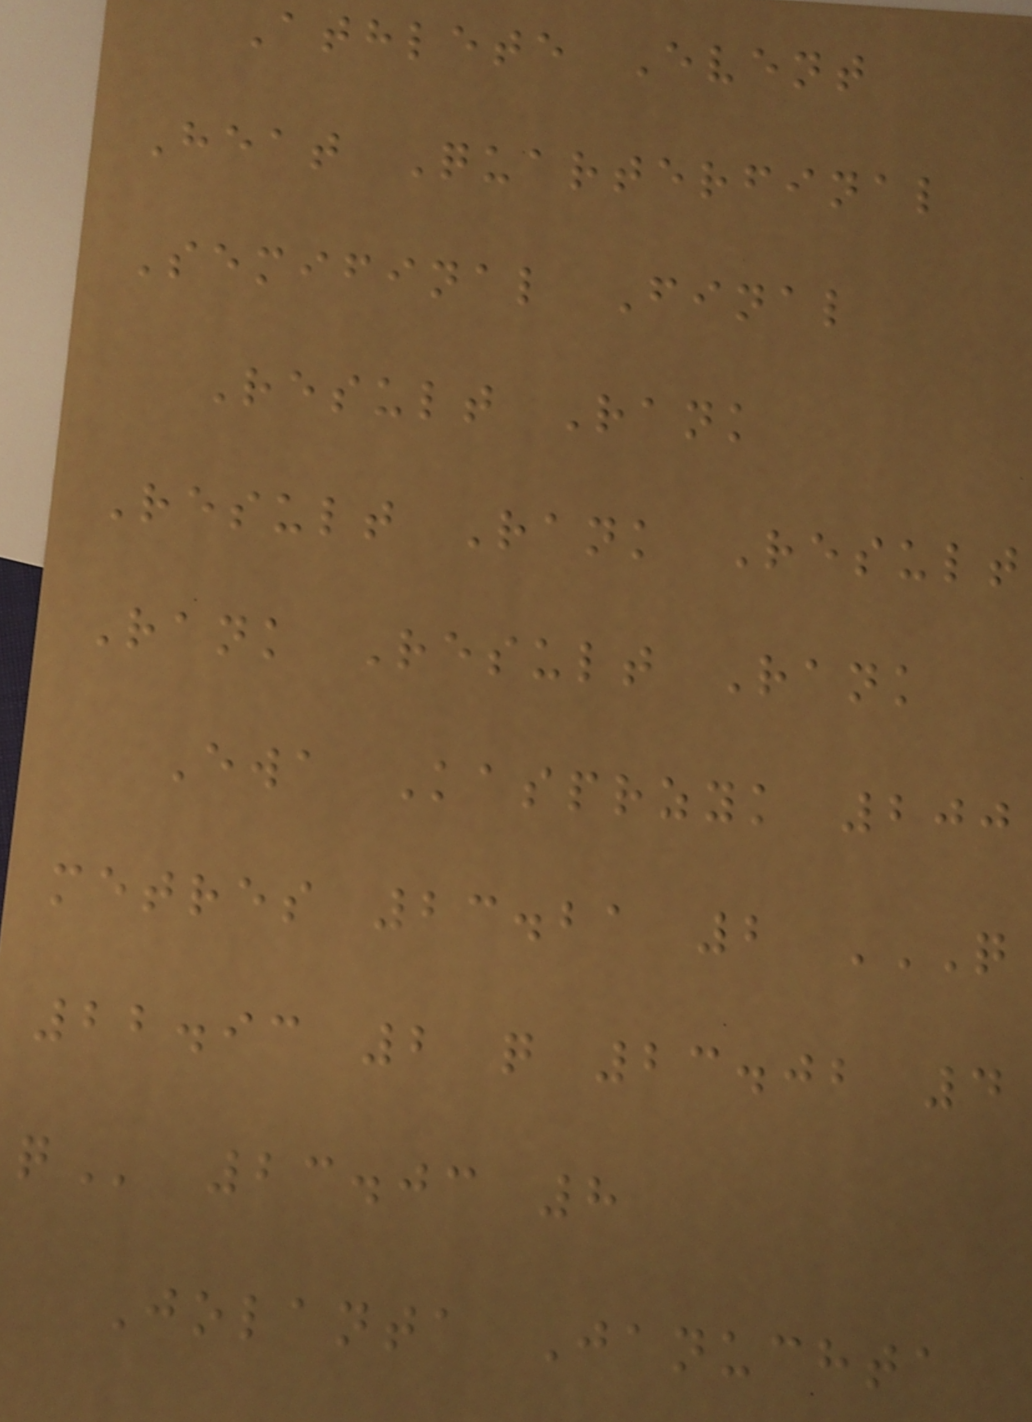Athlete Event
Heat Quarterfinal
Semifinal Final
Result Rank
Result Rank Result
Rank Result Rank
Ewa Kasprzyk 200
metres 23.21 2 Q
22.93 2 Q 23.02 4
Q 23.03 8
Jolanta Januchta
